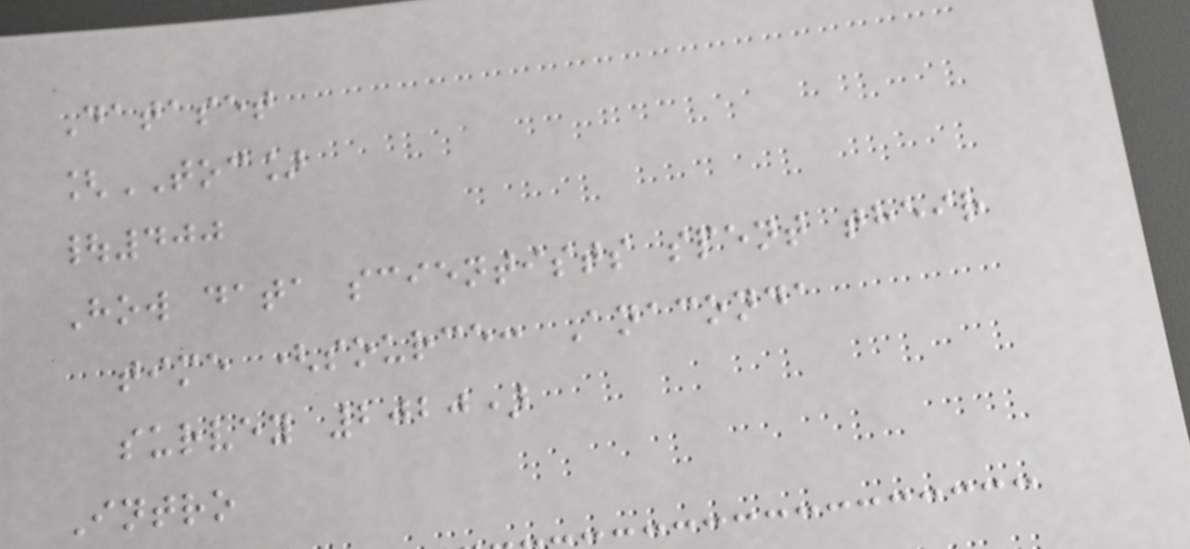Dataset
[TOC]
|400
How data scientists spent their
time (source: Anaconda
survey 2020)
Intro
